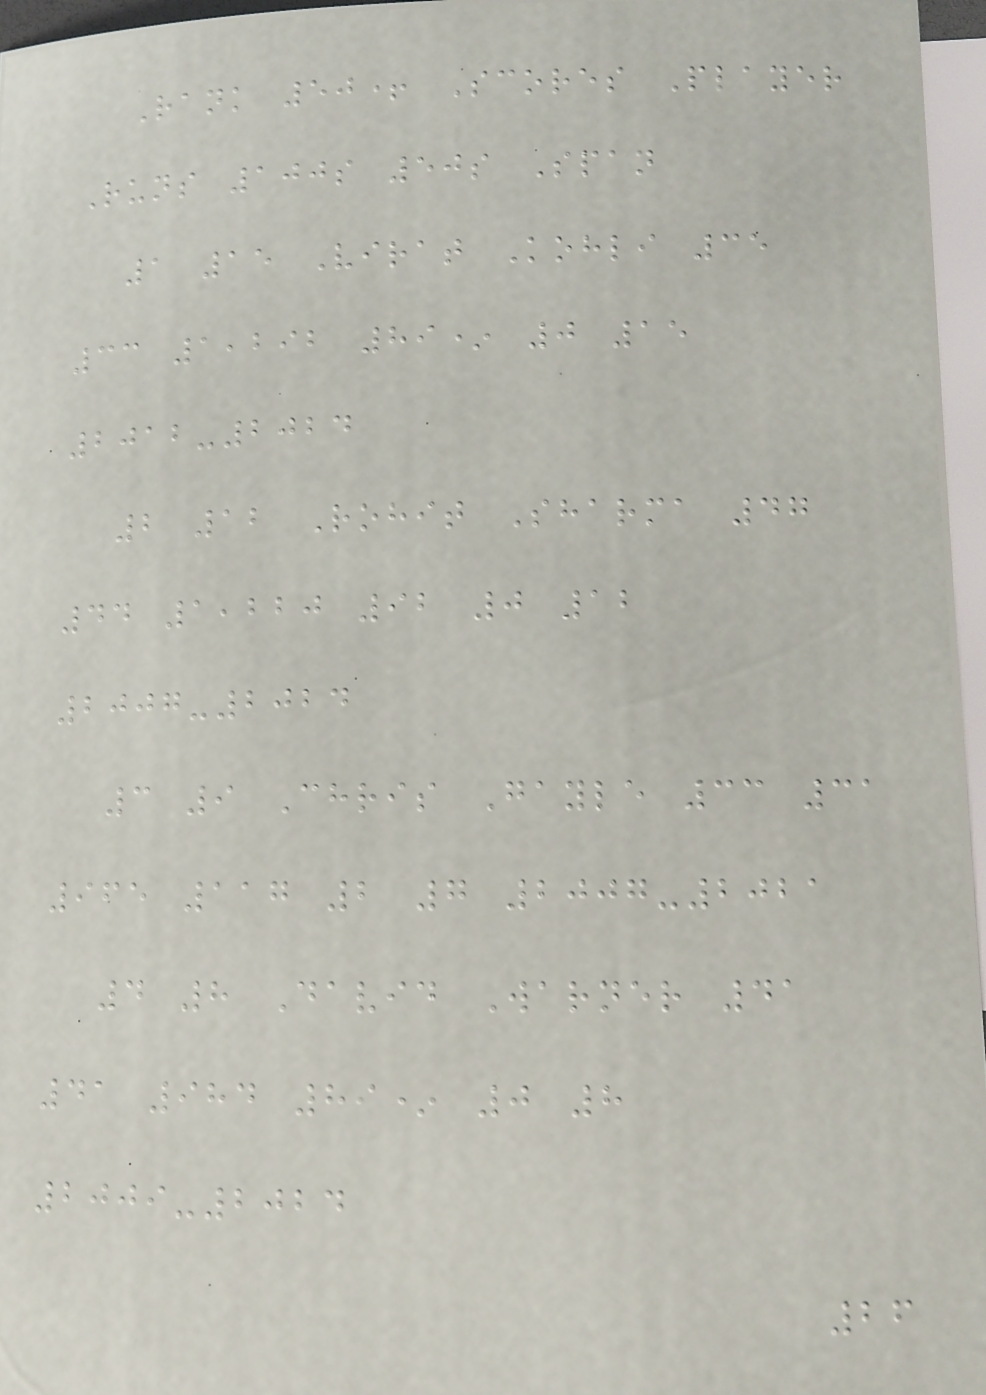Rank 50+ Scores Player
Runs 100s 50s Span
1 15 Virat Kohli 35
33 1,292 89* 0 15
2012-2024
2 12 Rohit Sharma 47
44 1,220 92 0 12
2007-2024
3 9 Chris Gayle 33 31
965 117 2 7 2007-2021
4 8 David Warner 41
41 984 89* 0 8
2009-2024
26
